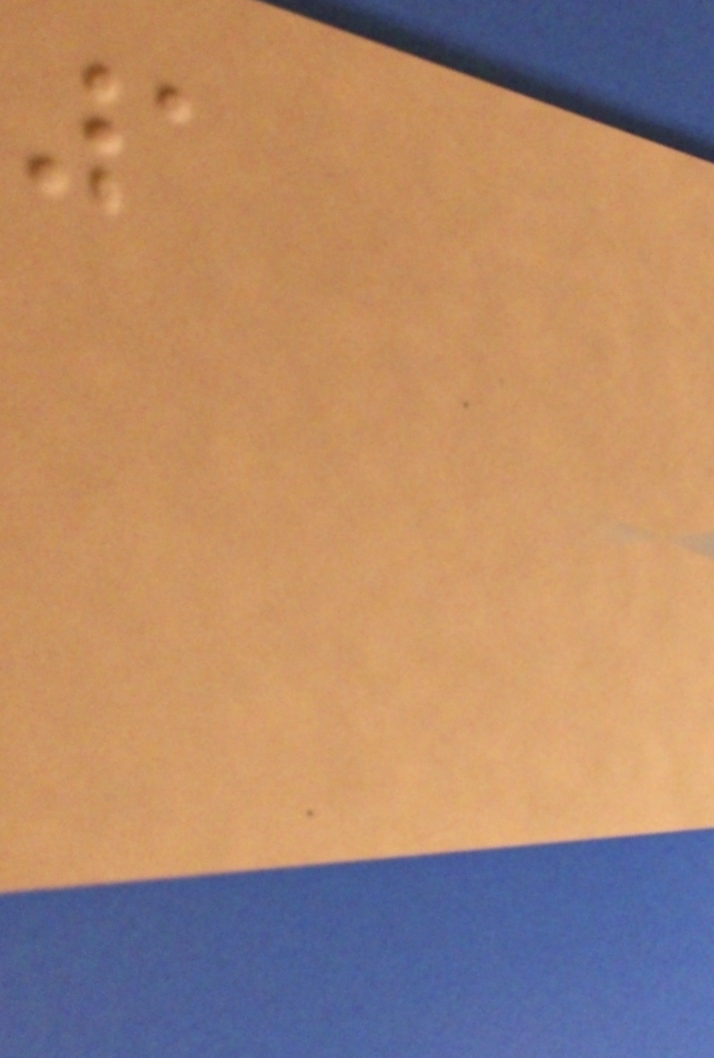1
